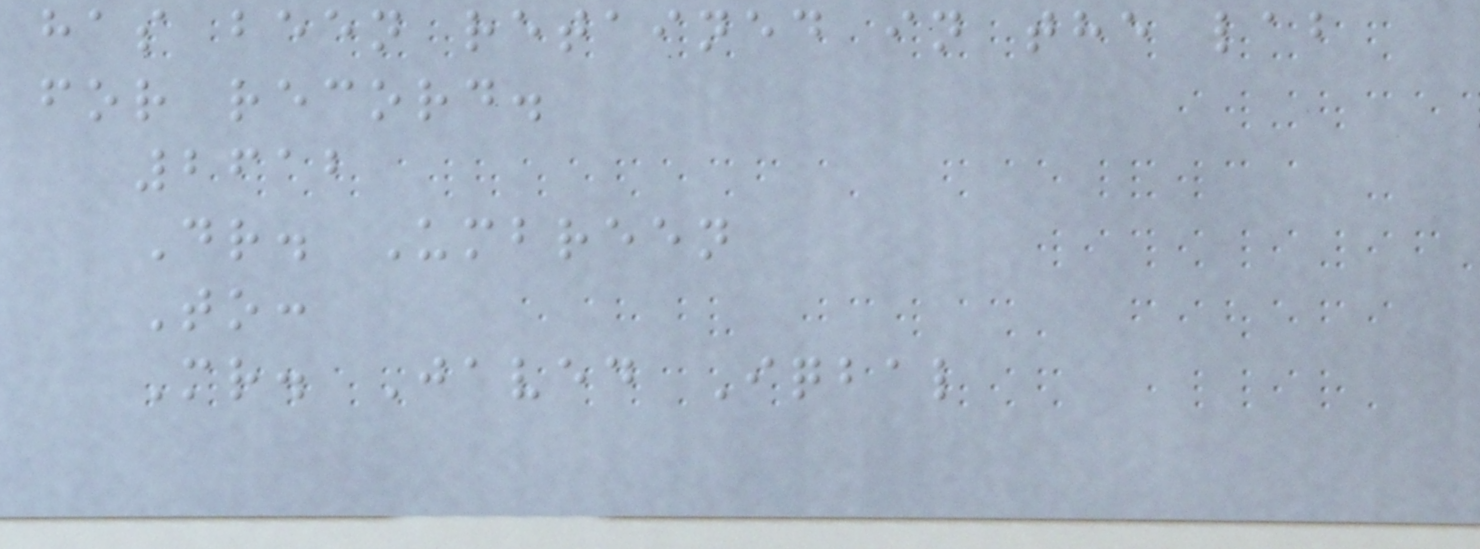has been retained in the lab
for record.
2612
Dr. Umbreen
To:
Mr. Javed Iqbal
